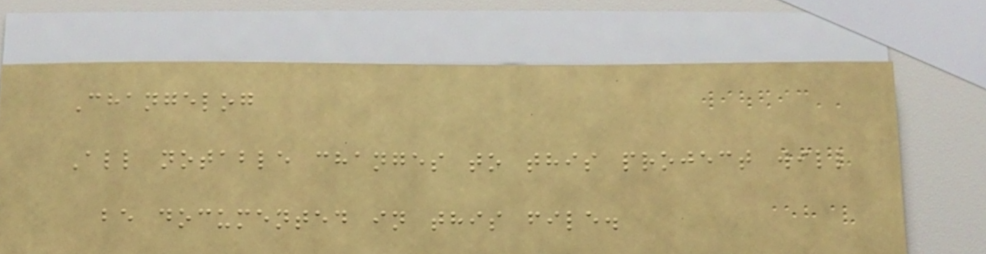Changelog
All notable changes to this project will
be documented in this file.
